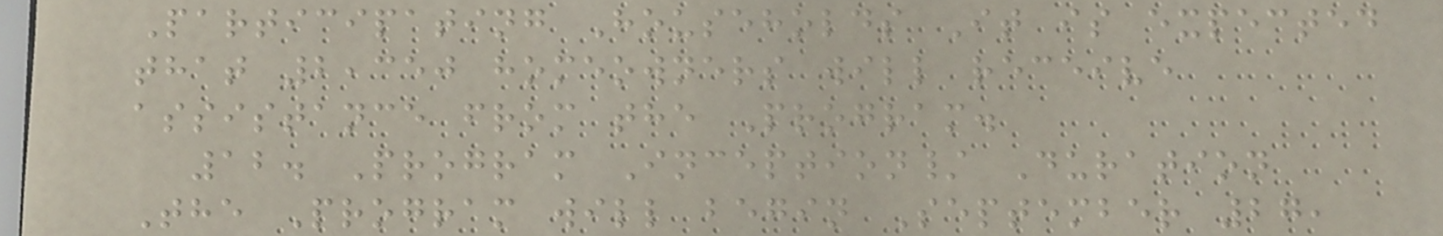Participating Households It is expected
that 2,350 homeowners will receive
assistance from the Program.
12. Program Inception/ Duration
The Program will begin September 27,
